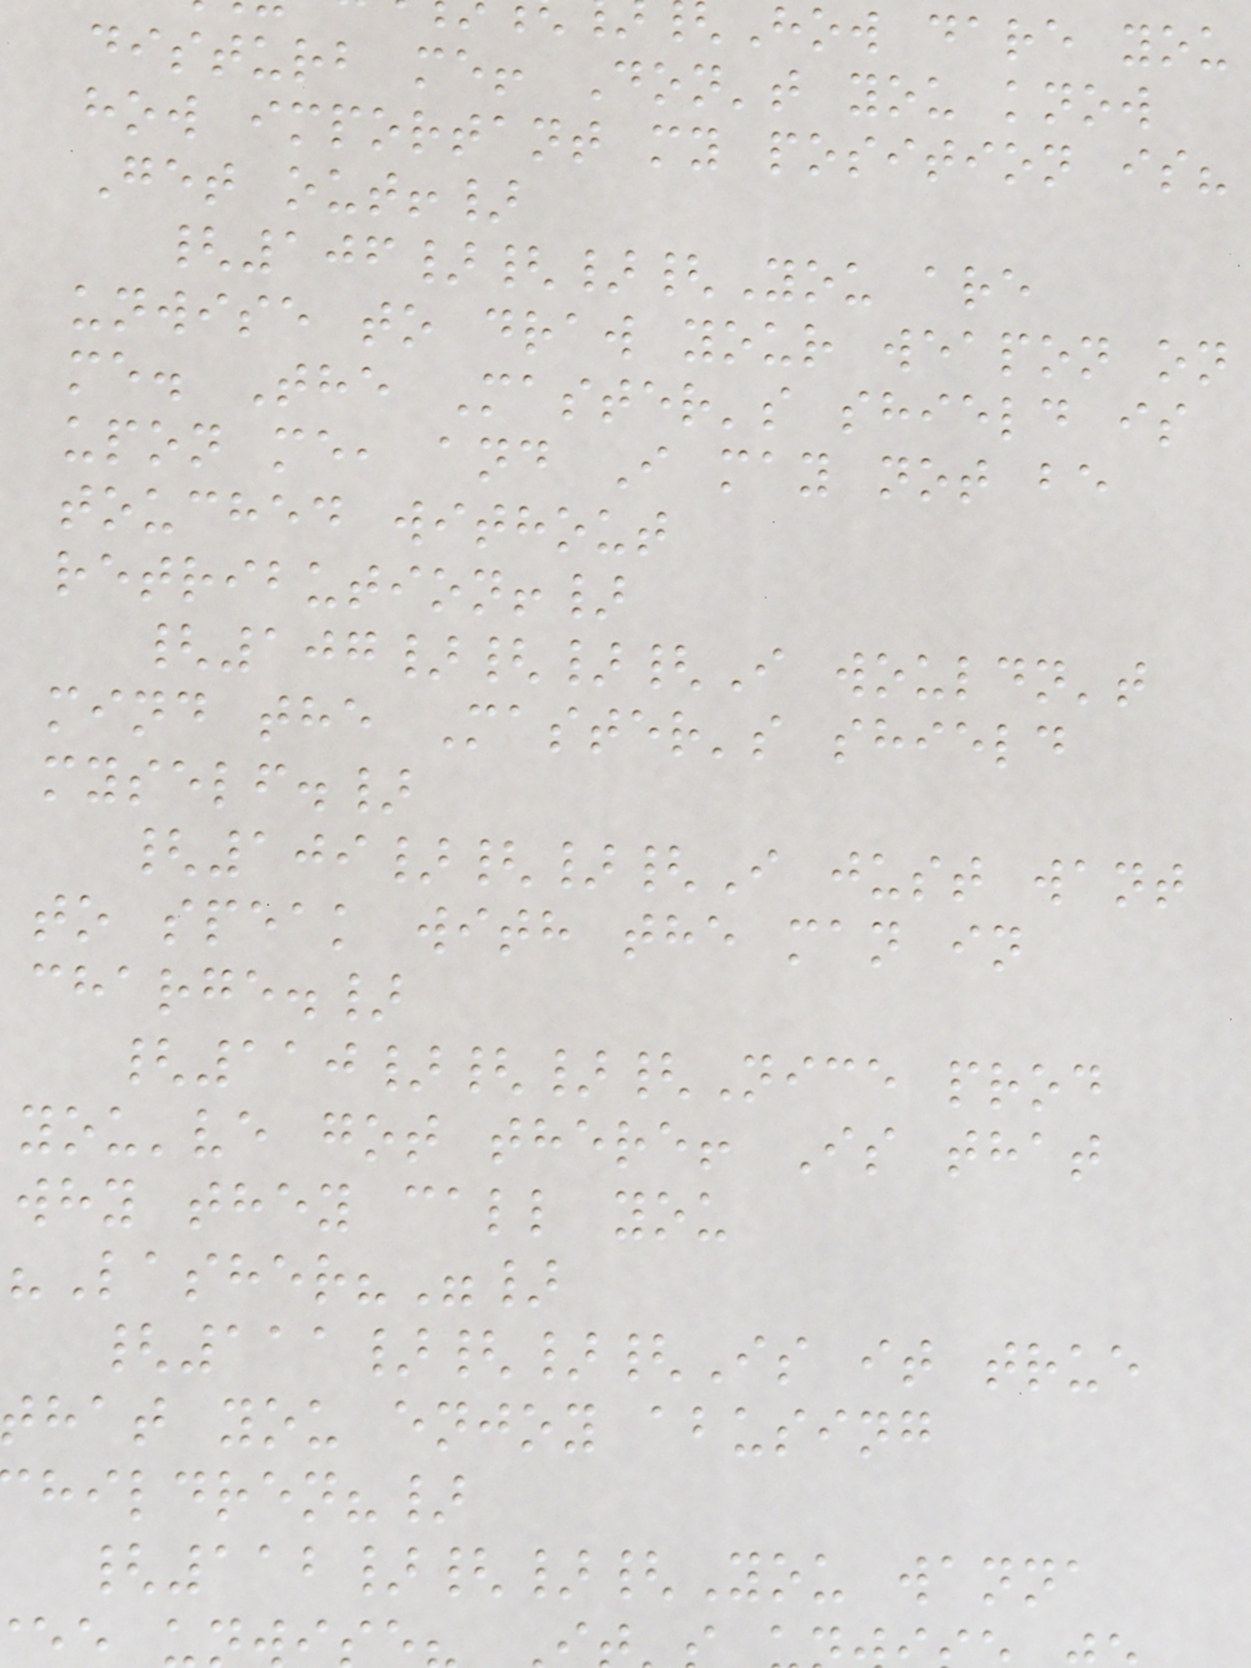How dare you
disturb me! Don't you know
how important my position is?
Get out!}
{106}{}{You are
unwise to draw your weapon on
me. The Master's shield is
upon me, and I may not be
touched without
retribution!}
{107}{}{I wouldn't
mind the Master's shield
myself.}
{109}{}{I just want
to speak with the man in
charge.}
{110}{}{Nice prod
you've got there! Is that
why they call you
"Lasher?"}
{111}{}{Is it true
hat you enjoy abusing
hildren?}
{112}{}{You wanna
